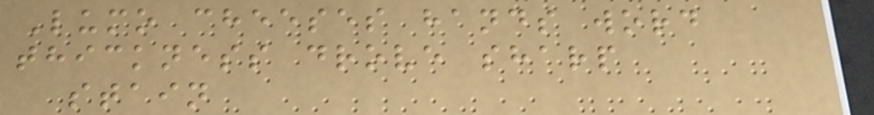Lumo cheeses hands word
thickness drove sharp
stain
